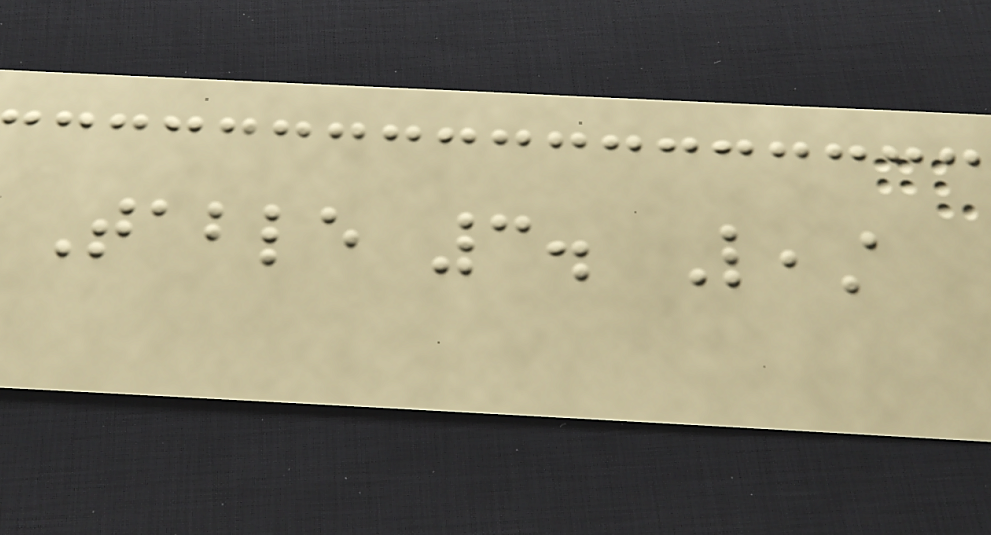Table 3. Least
